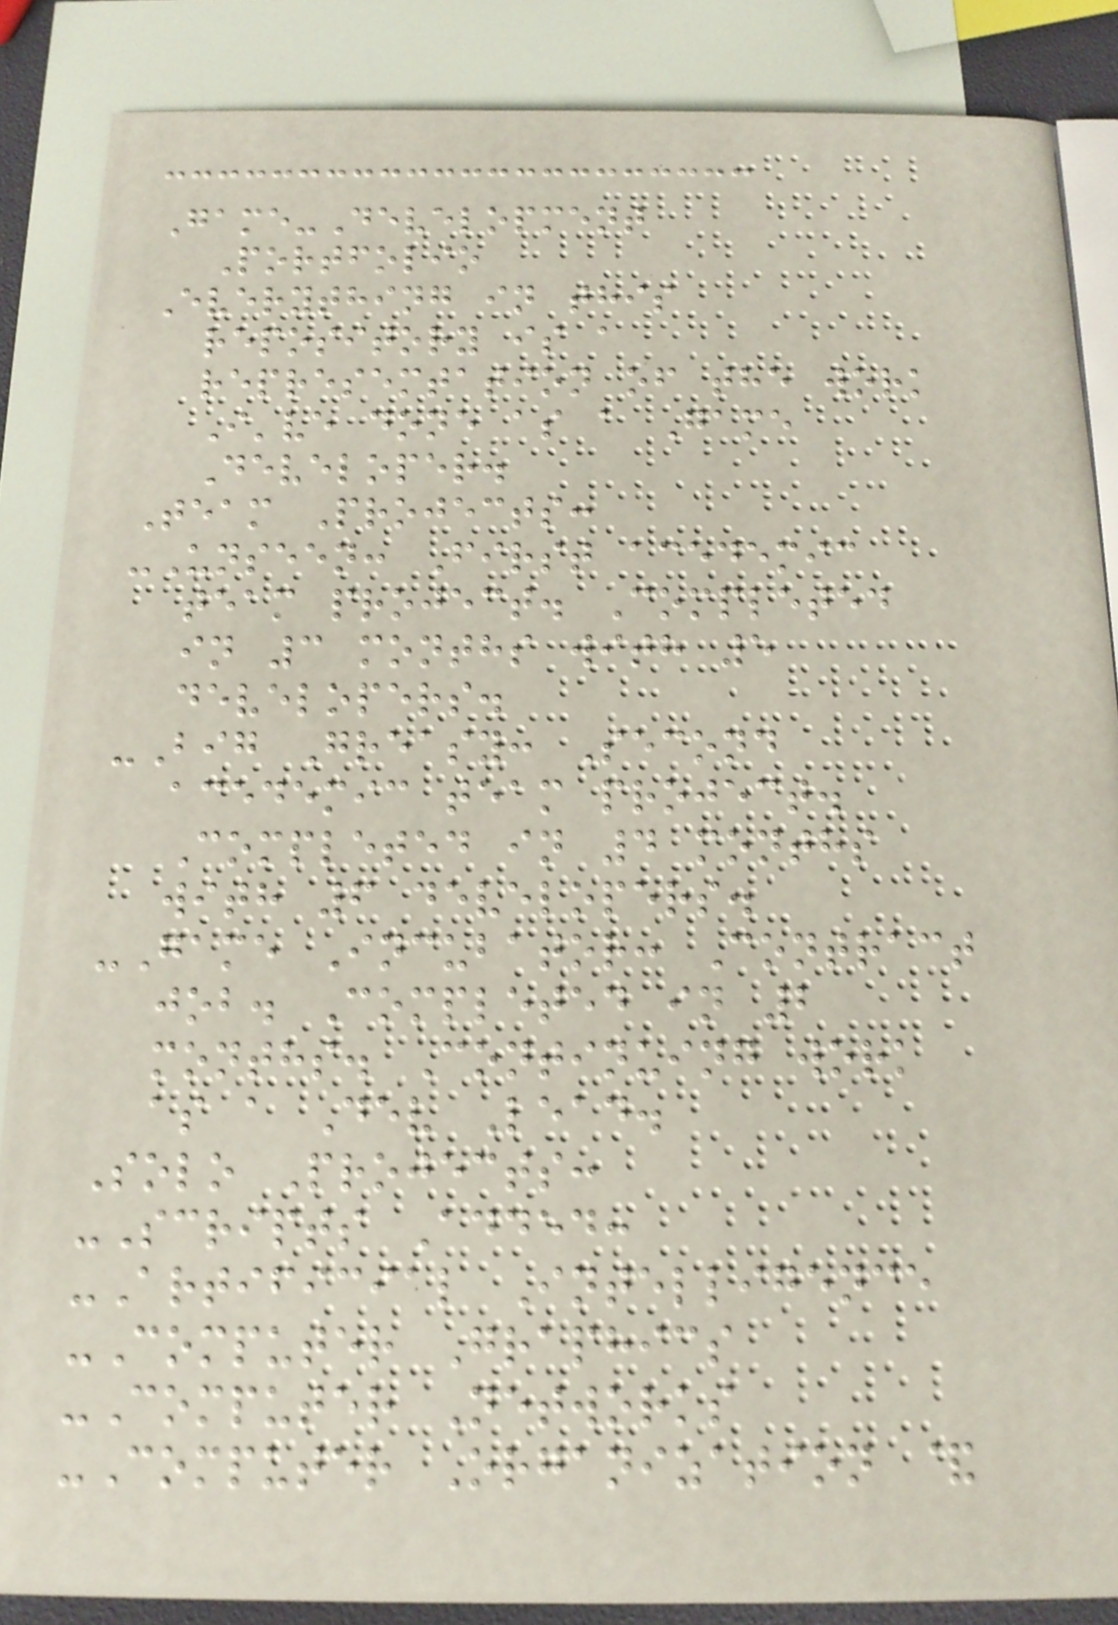Game-Development
Portfolio
Everything in this
repository is a
represemtation of the work
I've done as a Game
Developer.
Team Projects:
-Unseen: First acedemic
team project. Completed
in 3 months with 5
developers.
-Big Greasy: Second
acedemic team project.
Completed in 4 months
with 6 developers.
-Game Incubator: Contract
job. Completed in 2
months. Continuing work
as a Dev Lead.
Solo Projects:
-Scripts Added:
-Artificial Intelligence
-Computer Graphics
-Computer Networks
-Computer Organization &
